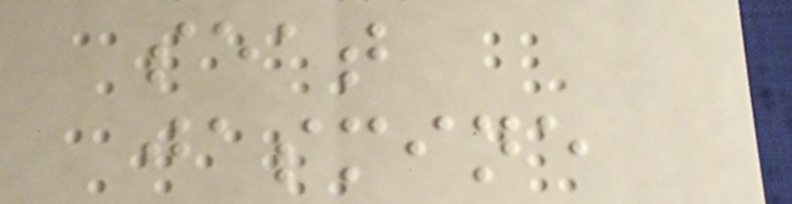seat
jasmine
